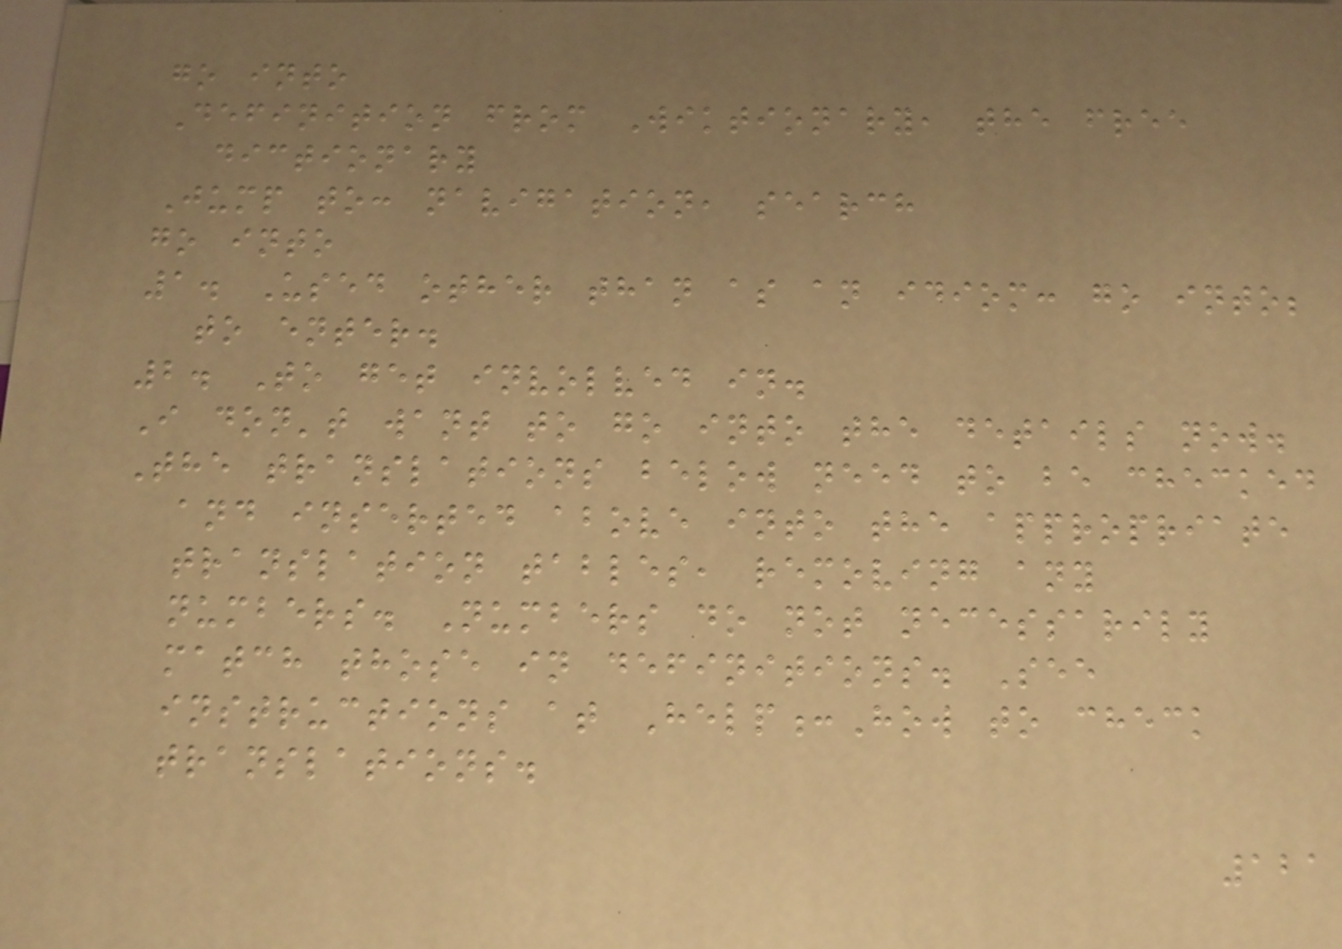go into
Definition from Wiktionary, the free
dictionary
Jump to: navigation, search
go into
1. Used other than as an idiom: go into;
to enter.
2. To get involved in.
I don't want to go into the details now.
The translations below need to be checked
and inserted above into the appropriate
translation tables, removing any
numbers. Numbers do not necessarily
match those in definitions. See
instructions at Help:How to check
translations.
121
